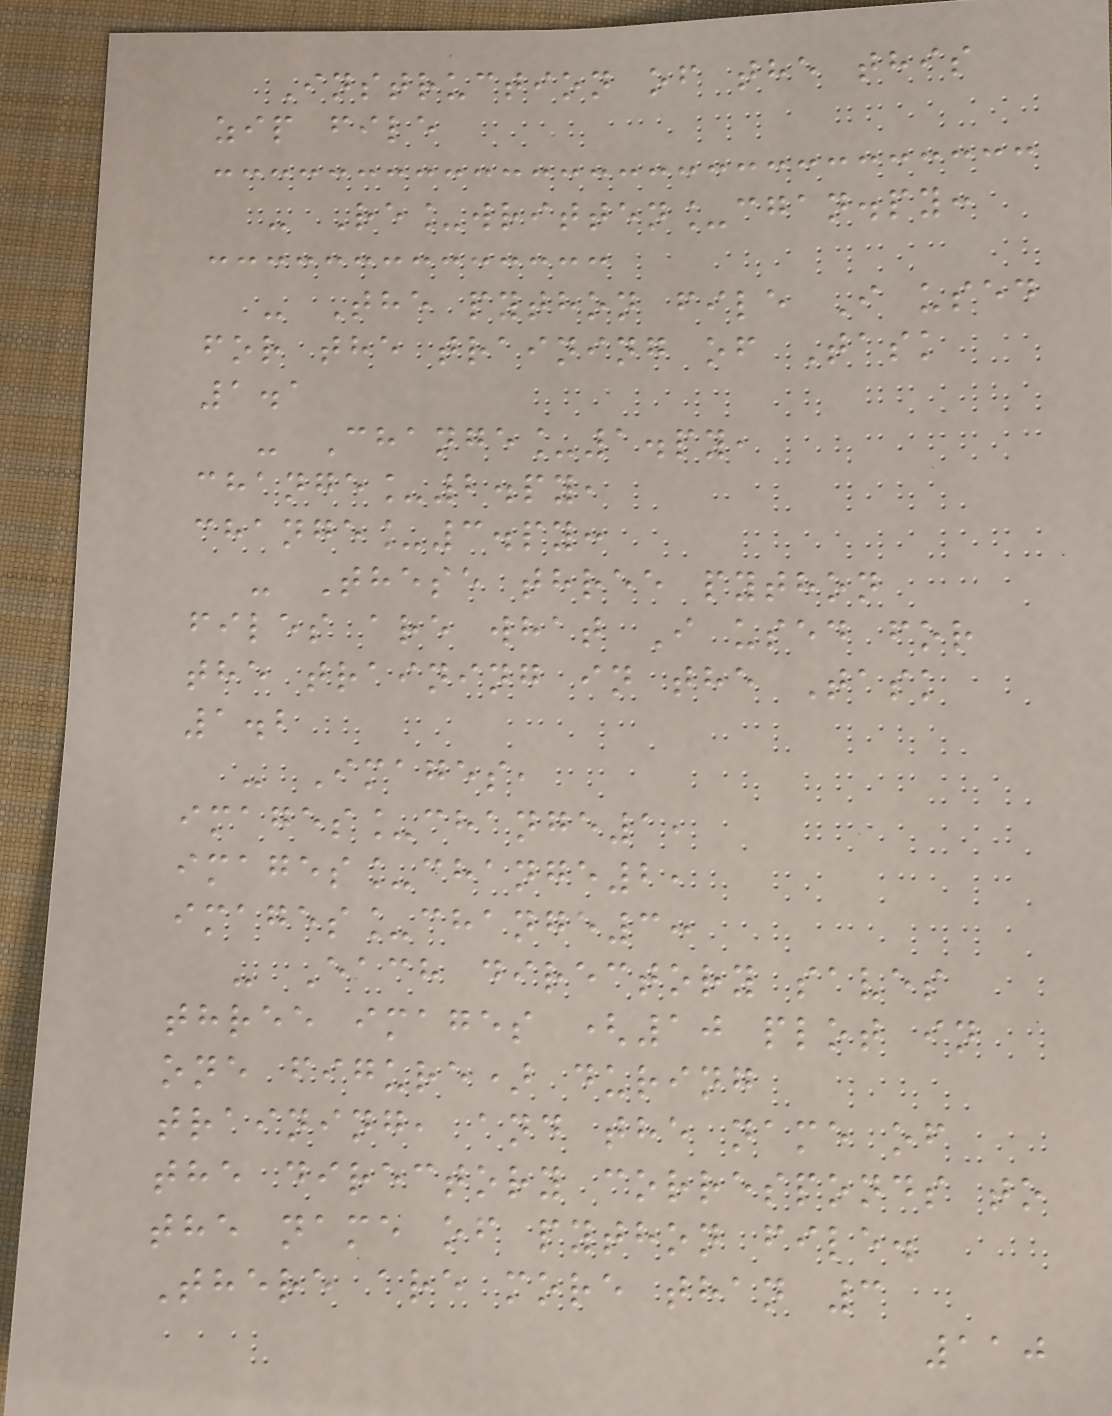Instruction of the this
zip file
- Re_written_cgan.py:
- The python file I used
for the training of Task
1.1
- Change_1.py,
change_2.py,
change_3.py:
- These three python
files are what I used for
the training in the Task
1.2
- Images,
images_change1,
images_change2,
images_change3:
- Each directory saves
three images (10 plot in
one figure) during
training, and the name of
the directory corresponds to
the name of python file.
There are more than 3
110
